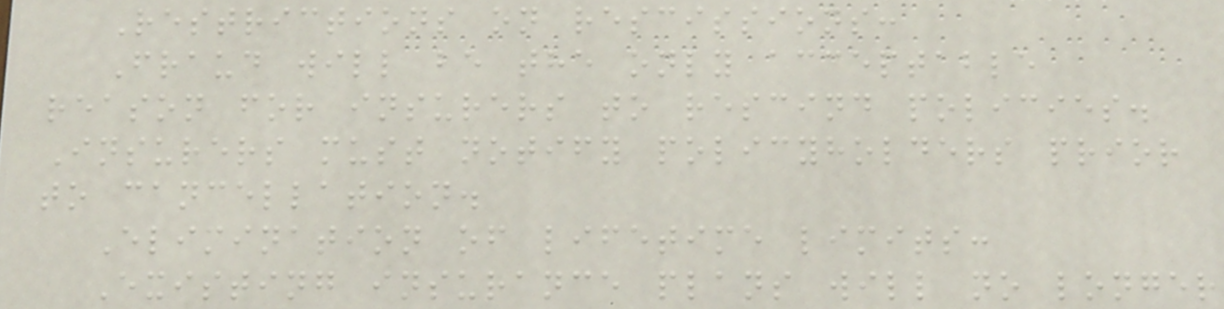Restrictions on rescissions:
Fraud will be the only acceptable
reason for insurers to rescind policies.
Insurers must notify policyholders prior
to cancellation.
Elimination of lifetime limits:
Existing insurance plans will no longer
